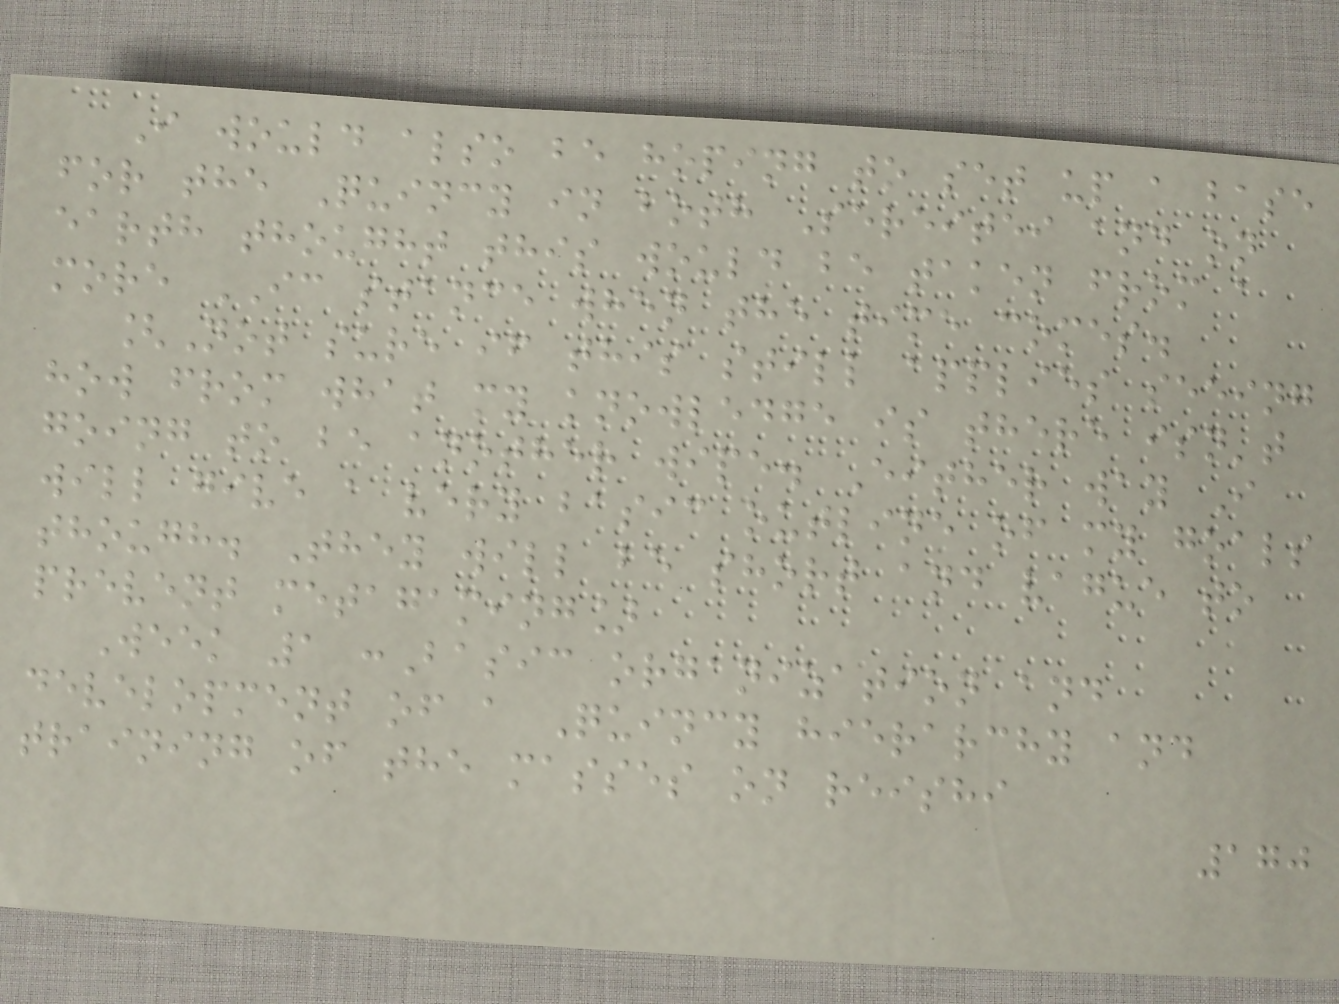I would also be hoping to set up a base
for the Quincy in both Sereitei and on
earth thought this would be taken from a
more IC stance when the time comes.
[Not sure if this still applies seeing
how from what my knowledge is there isn't
going to be another wipe. Either way I
will give a very basic outline of my goals
though. They will be short and vague to
prevent metagaming]
Week 1 :Basic organization and
development of a Quincy hierarchy and
training of the masses on reishi
170
